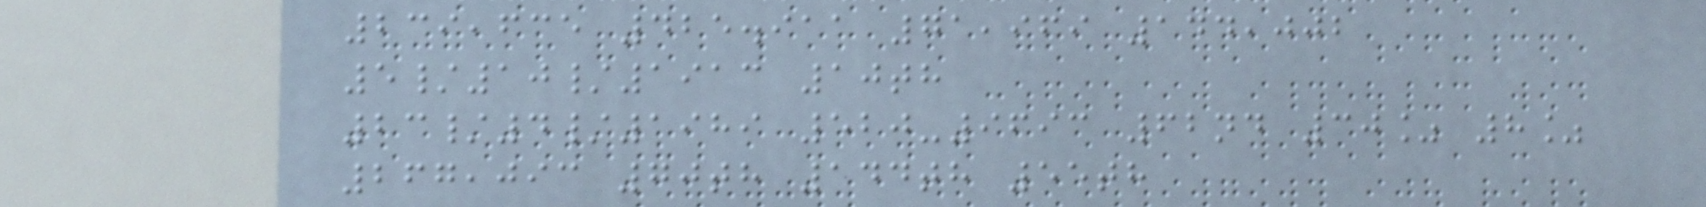239,635 425.911 71,969 144,002
5/10/1913 10th
23/4/1989 520-9693 62nd 30% 8%
267,093 70th 144th 55th
